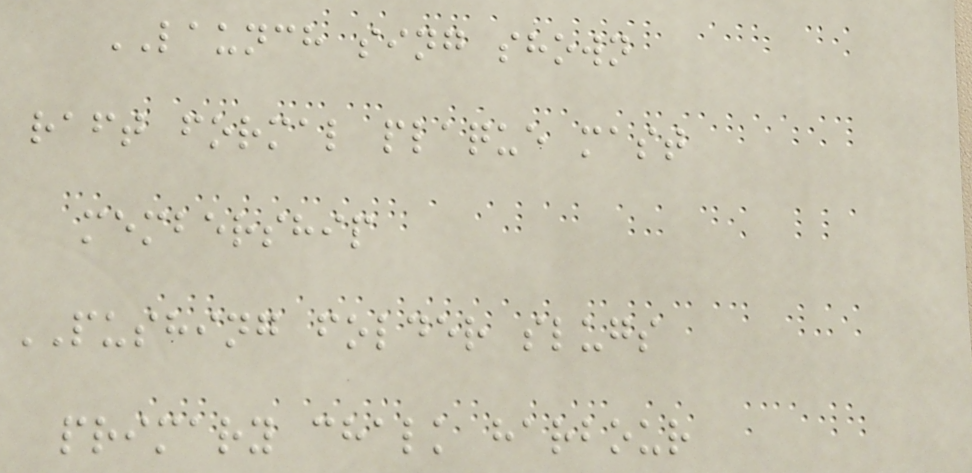LAUNCH sing shown
raft formal plaque mast
membership
PUSHING folder slugs
primary chalk harbour
